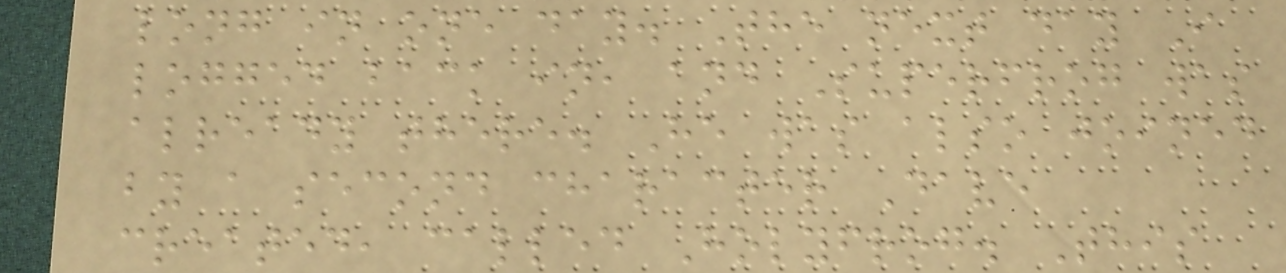long in one day. The next day I
logged back in, and Superfrog was
already there. He was also joined
by a second character Dave
created, called Holyfrog. This
